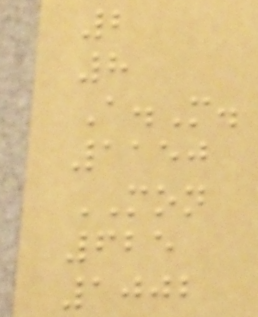2
8
A.M.
1150
MON
625
1002
